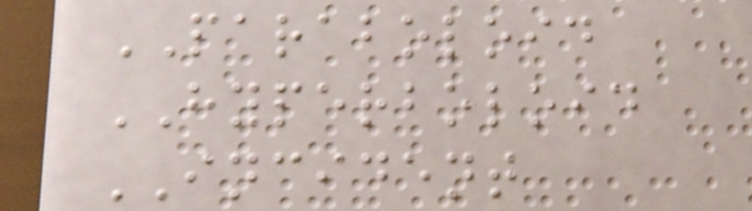PARABOLOID
HYPERBOLOID
INCIDENT
